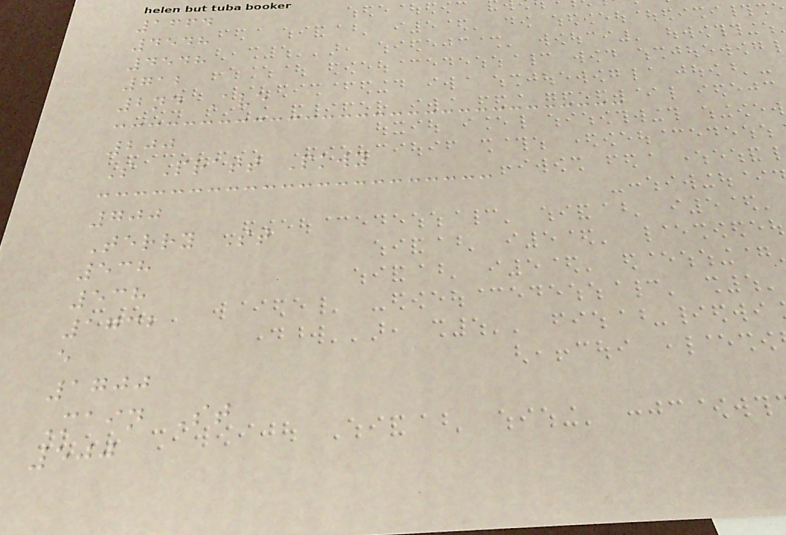1664
4548
4548
712
2nd Ave
200
S Pratt Pkwy
700
Terry St
538
538
1732
e
1700
Main St
500
